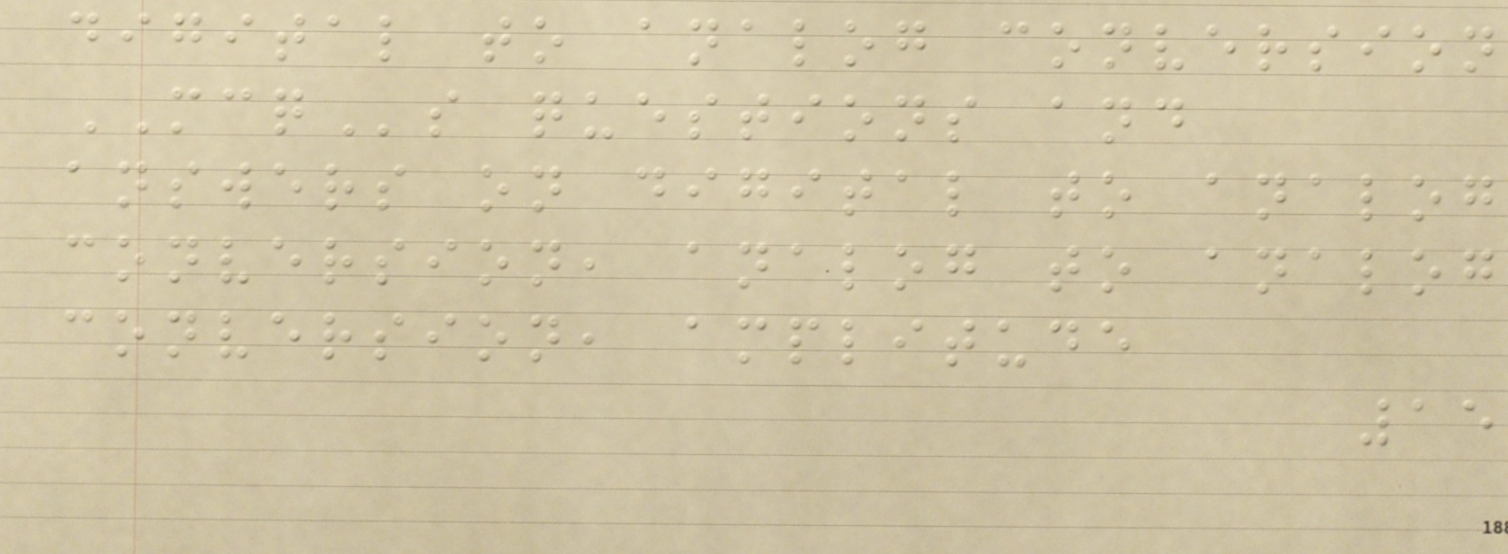digital to analog conversion
MCQs questions and
answers on digital to analog
conversion, analog to analog
conversion, amplitude
15
